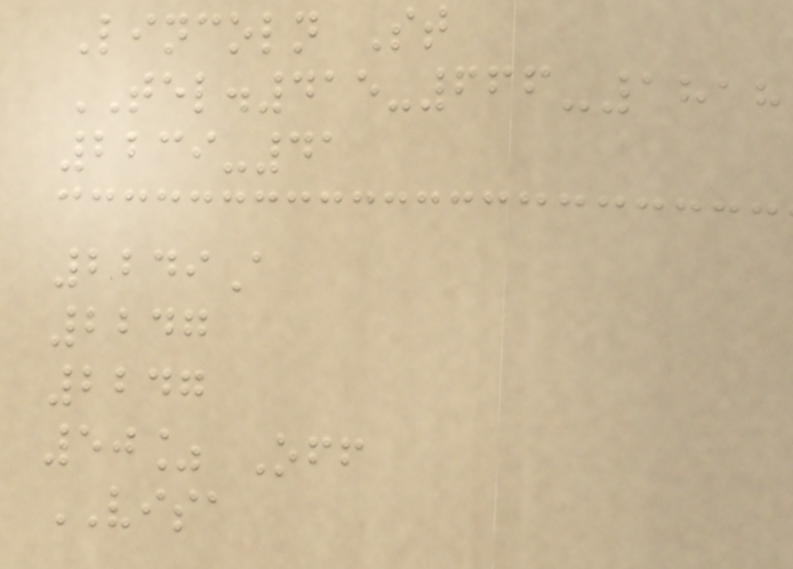Lincoln St
TEL.415-666-1818
2239-41
2249A
2247
2247
50% Off
VISA
